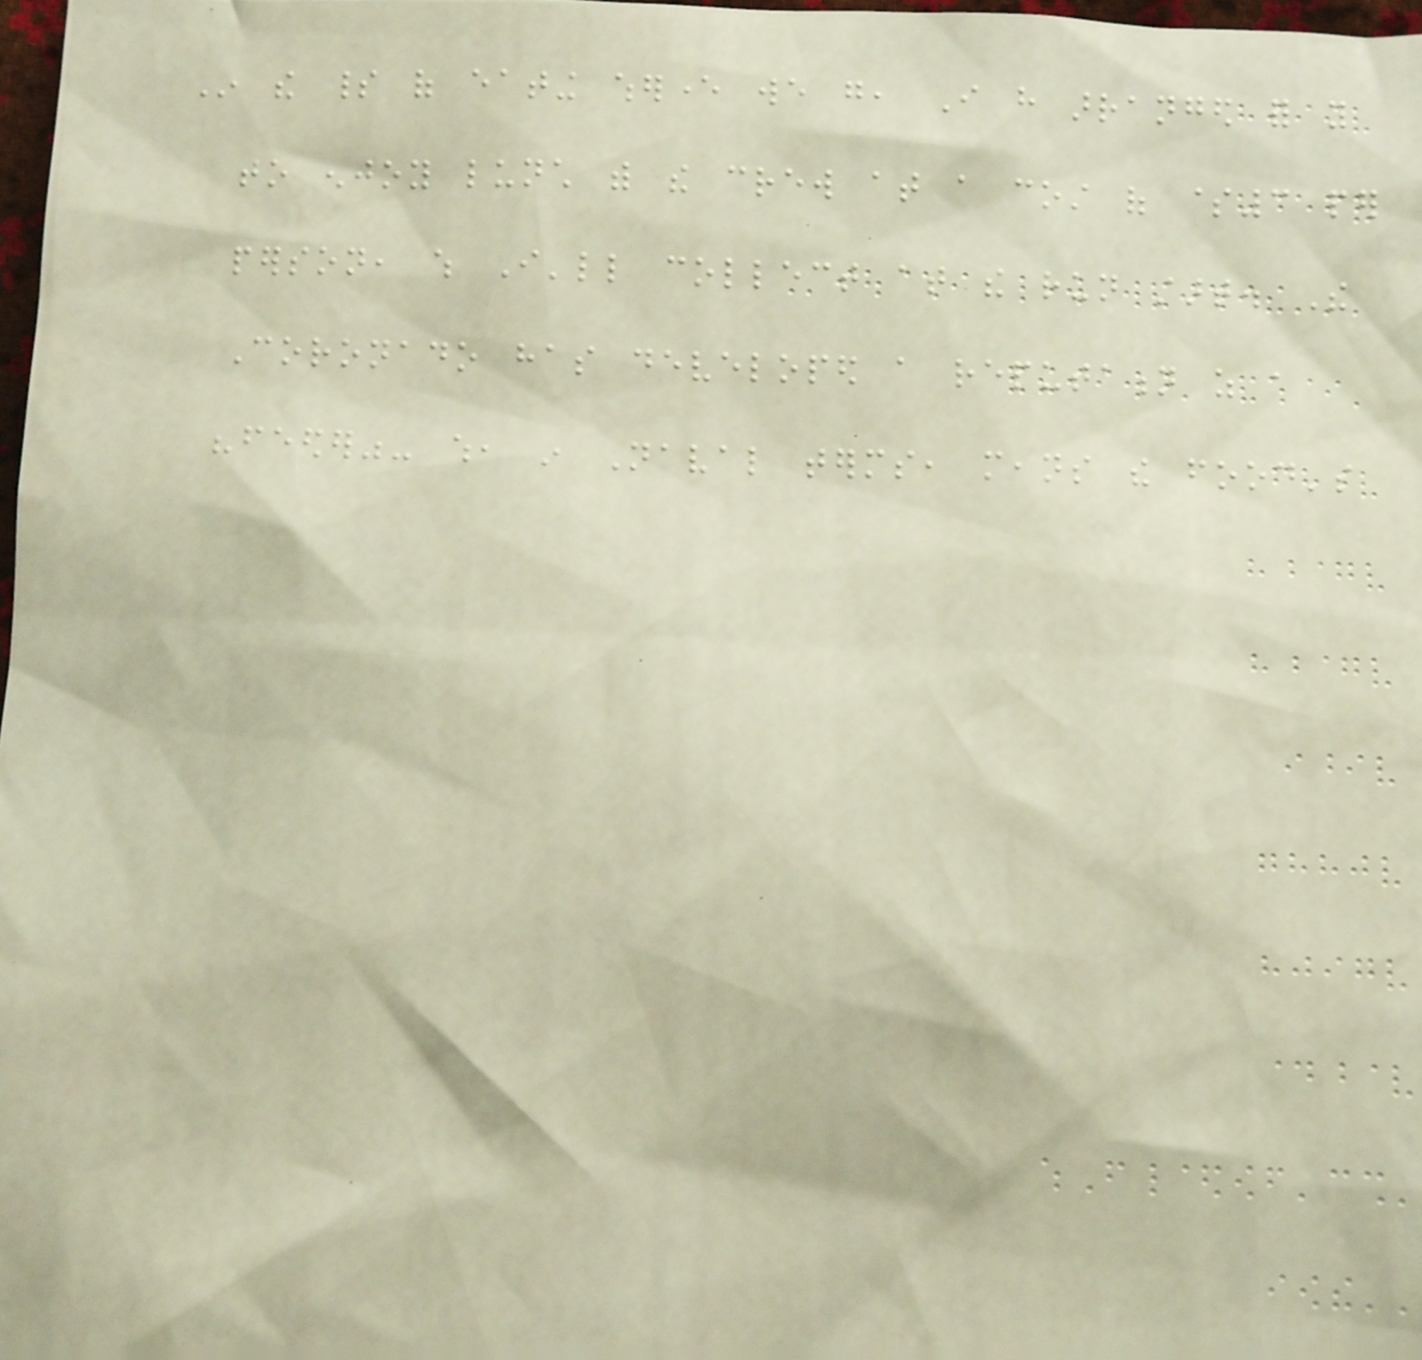In the spirit of eating wherever we go, I have arranged for you
to enjoy lunch with the crew at a cost of $3 per
person, which I'll collect at the run start. The
Coronado has developed a reputation as a
"feeder"- which, in Naval terms, means the food's
